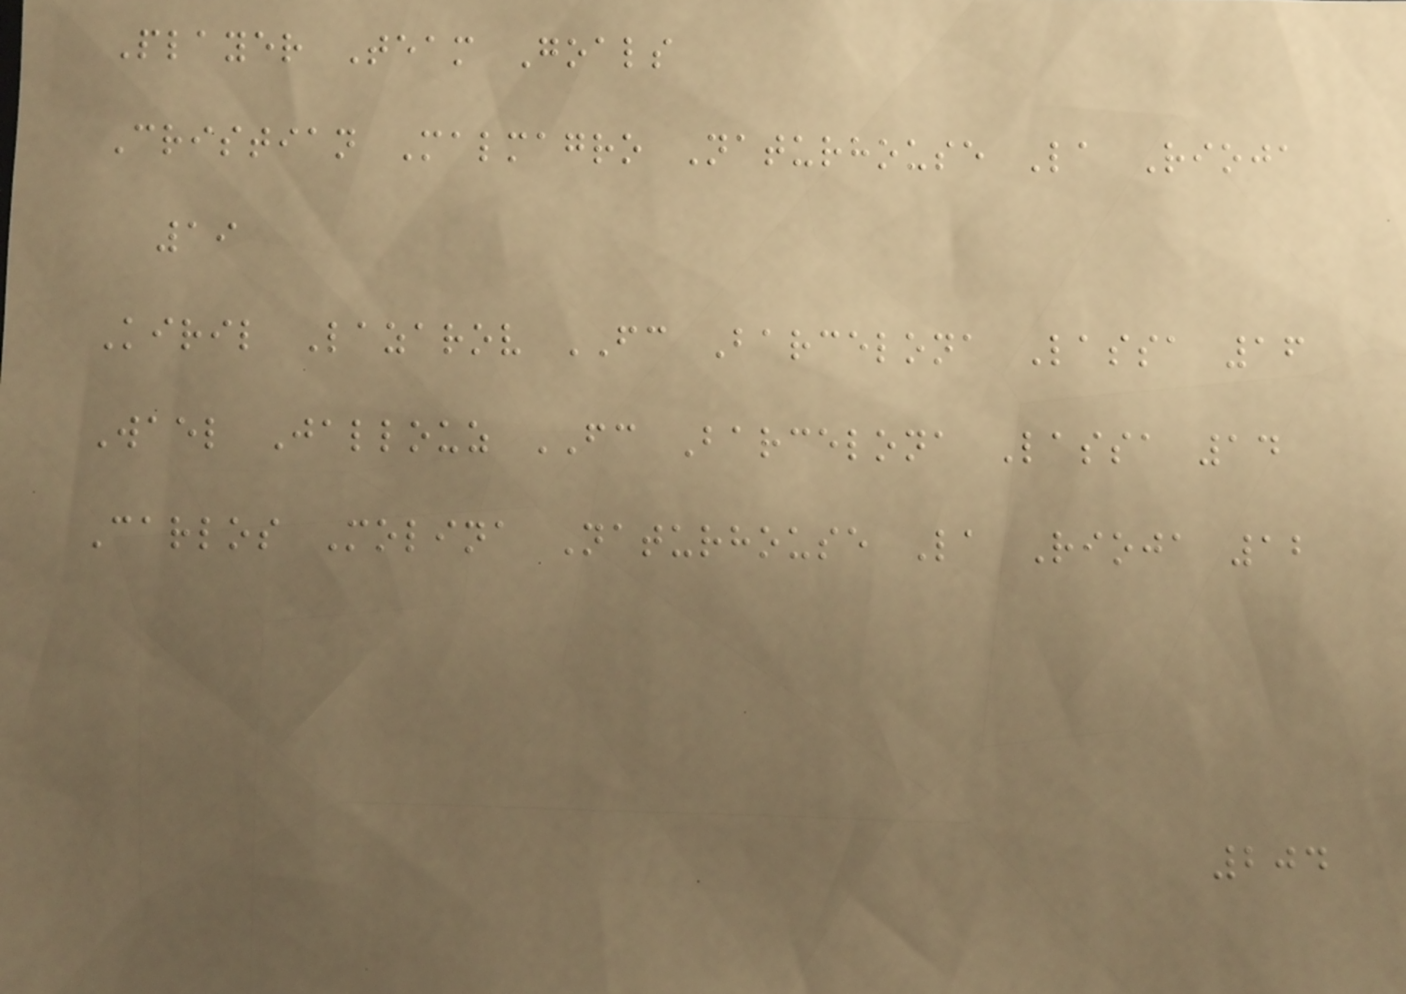Player Team Goals
Cristian Malmagro Naturhouse La Rioja
19
Kiril Lazarov FC Barcelona Lassa 16
Wael Jallouz FC Barcelona Lassa 14
Carlos Molina Naturhouse La Rioja 12
204
